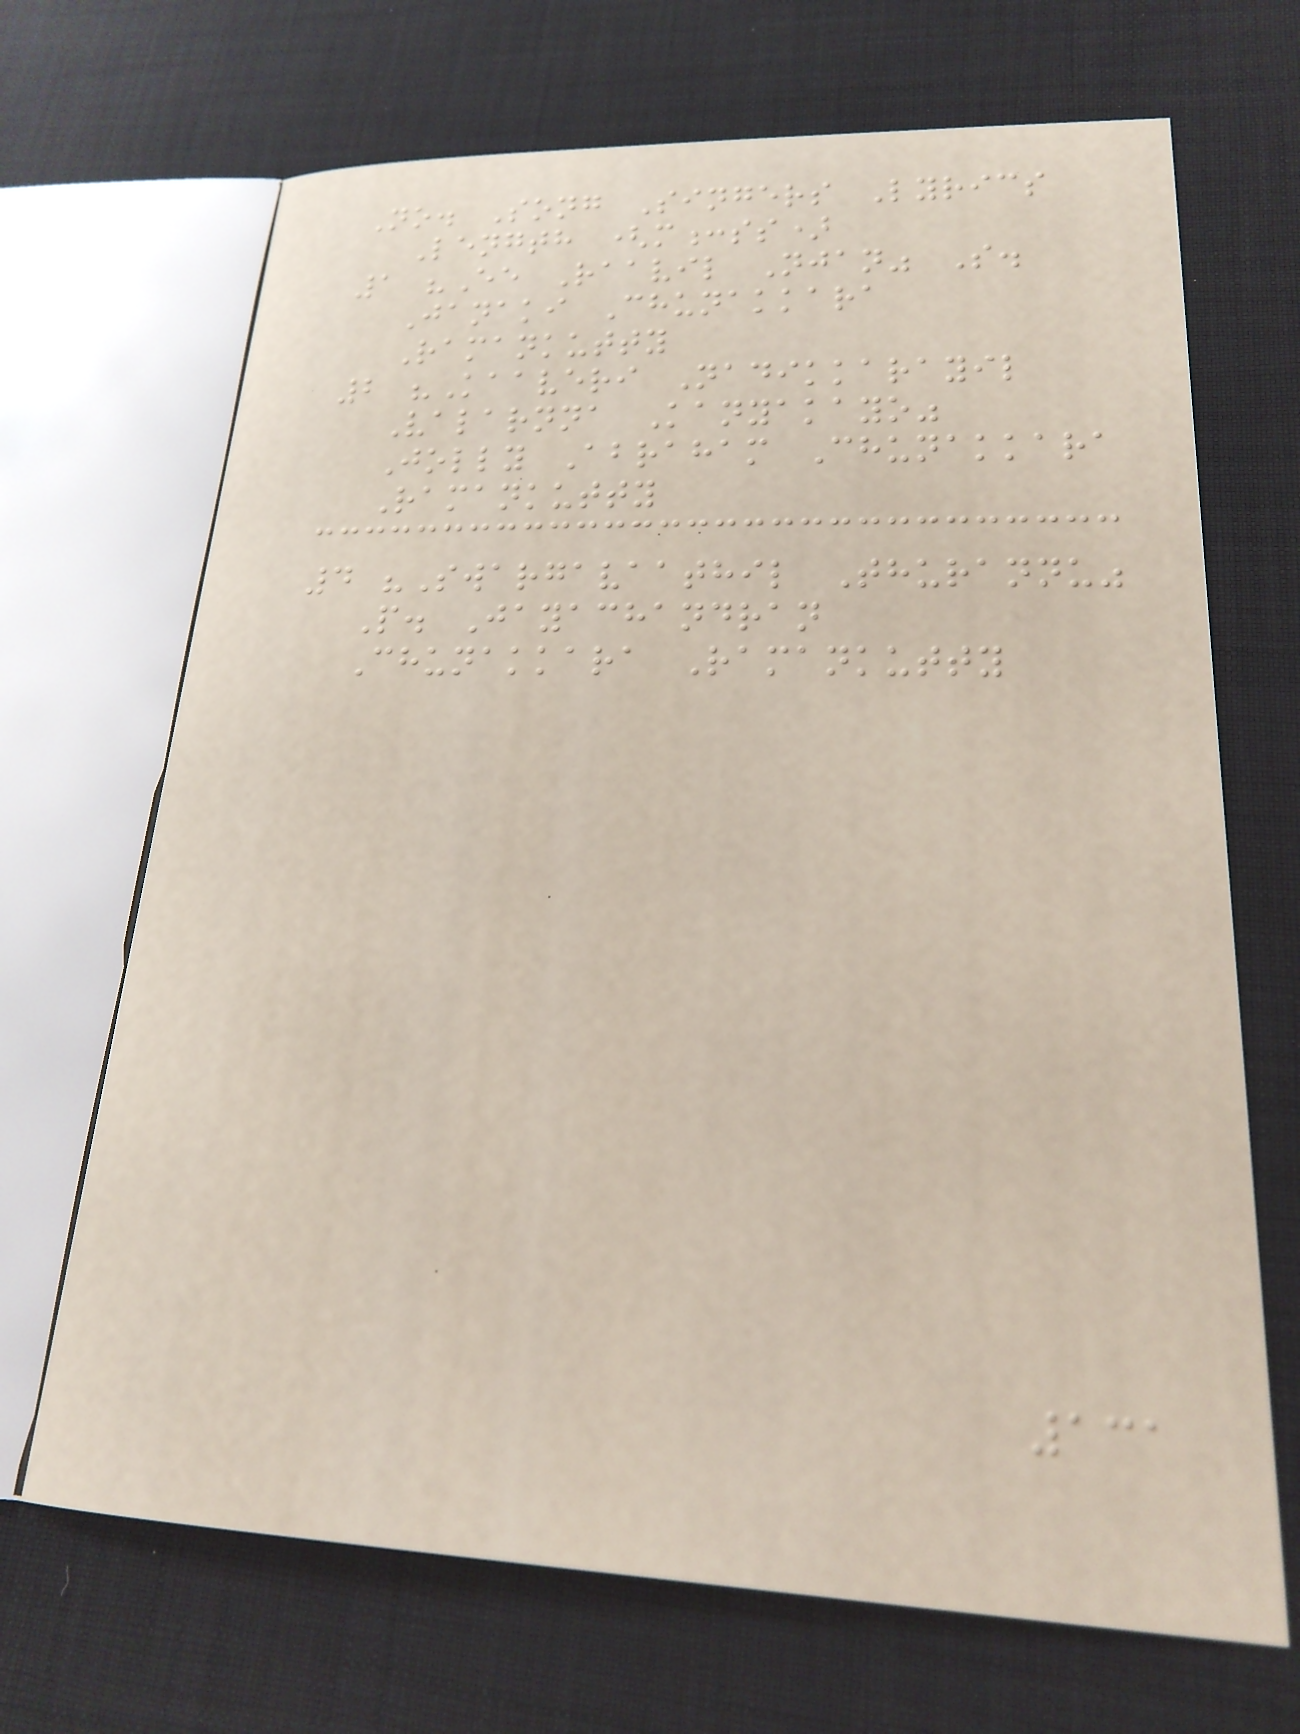No. Song Singers Lyrics
Length (m:ss)
1 "Ee Raavil Njan" S.
Janaki Chunakkara
Ramankutty
2 "Kaaveri Nadikkarayil
Valarnna Kanyakayo"
Jolly Abraham Chunakkara
Ramankutty
4 "Swargavaathil Thurannu"
P. Jayachandran
Chunakkara Ramankutty
131
